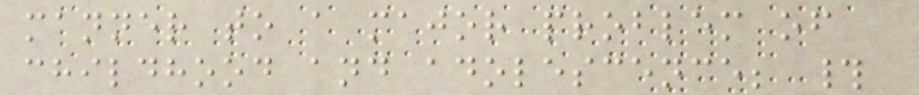manner to a major problem of
childhood and adolescence; #
